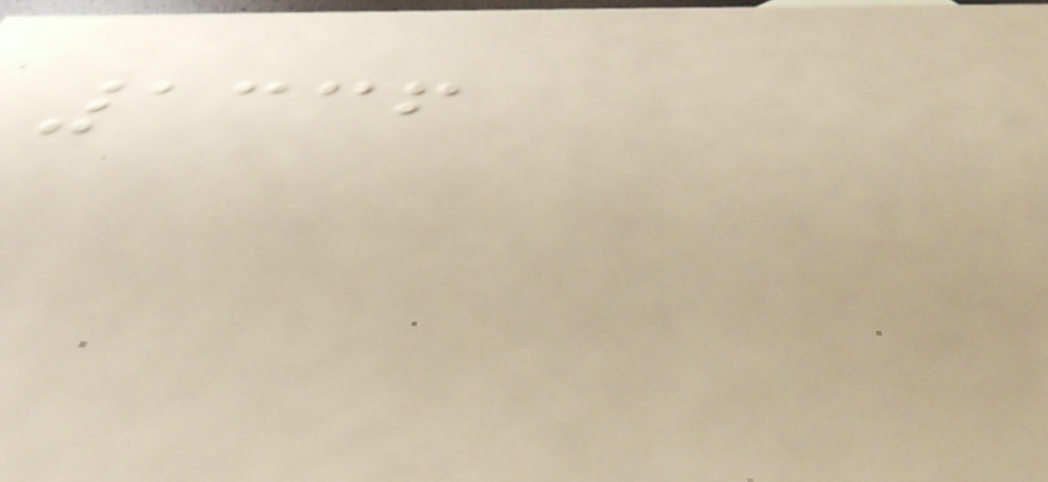1336
